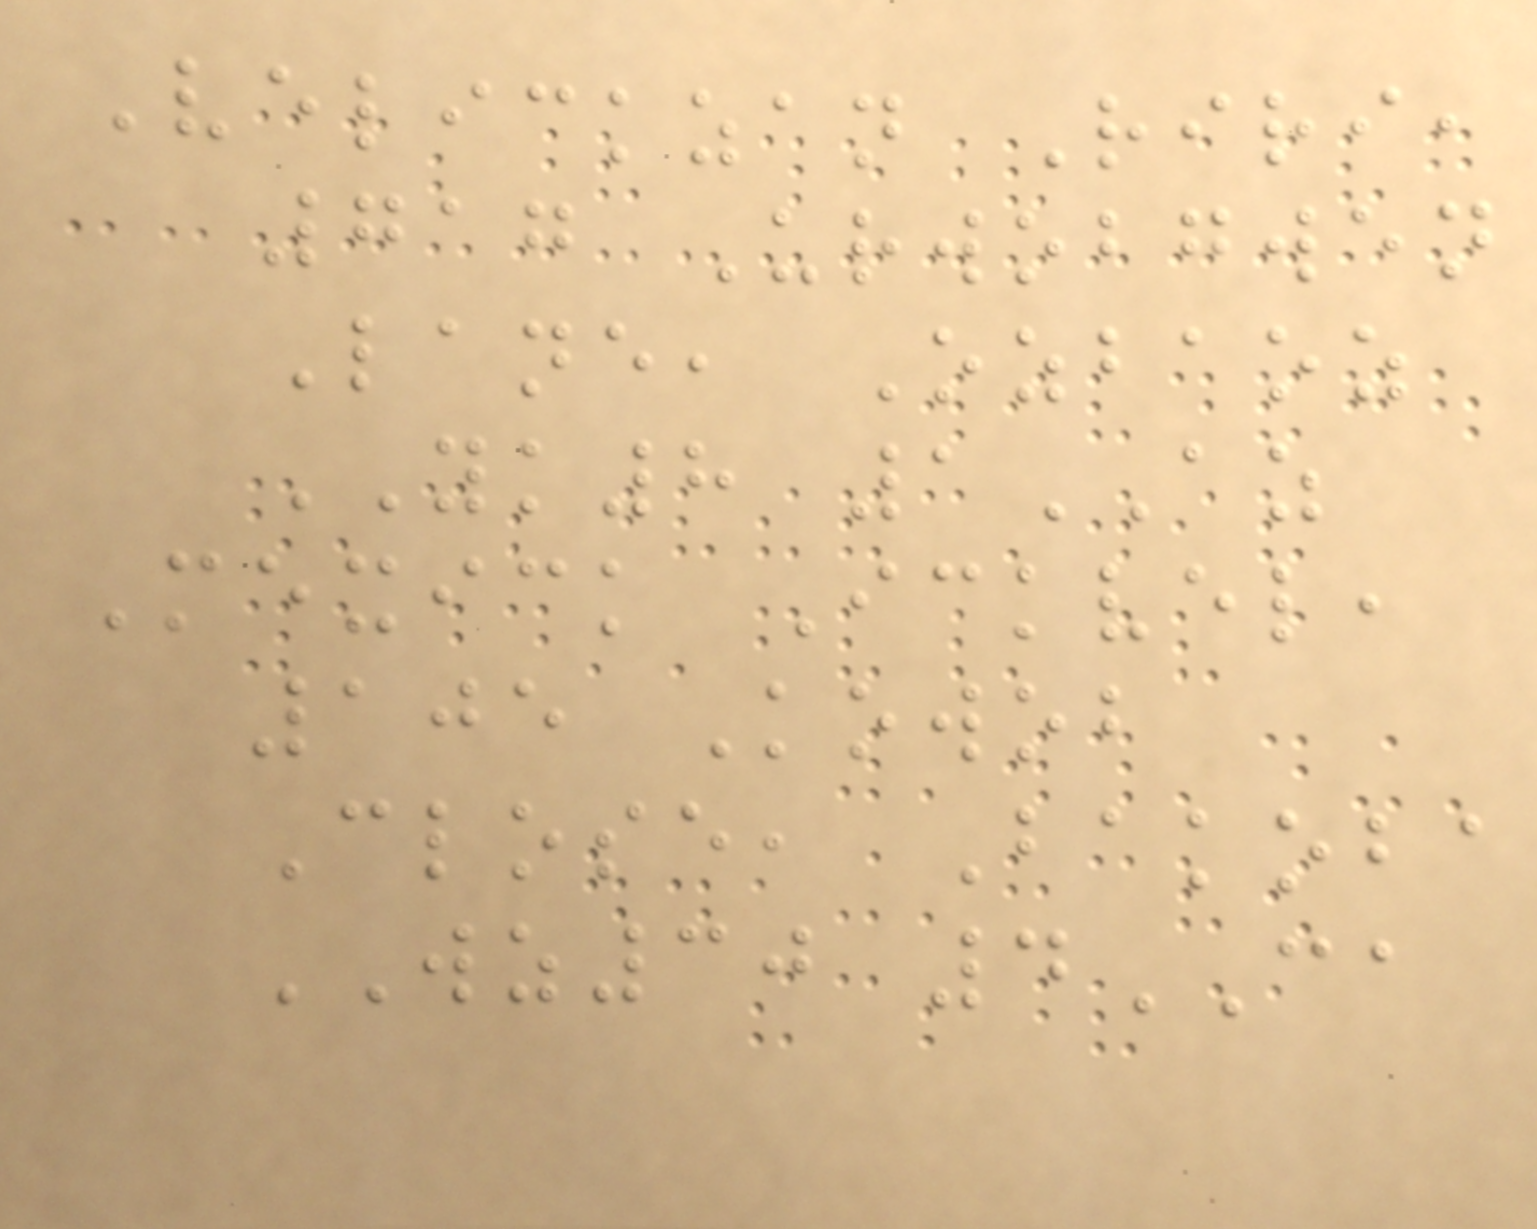Velickzan Riri,
717 Urwobgwen
Lane, Ozbaoz
YK8 1AZ
Mexick Ickvel,
105 Kowob
Close, Bakoba
WZ30 4CA
